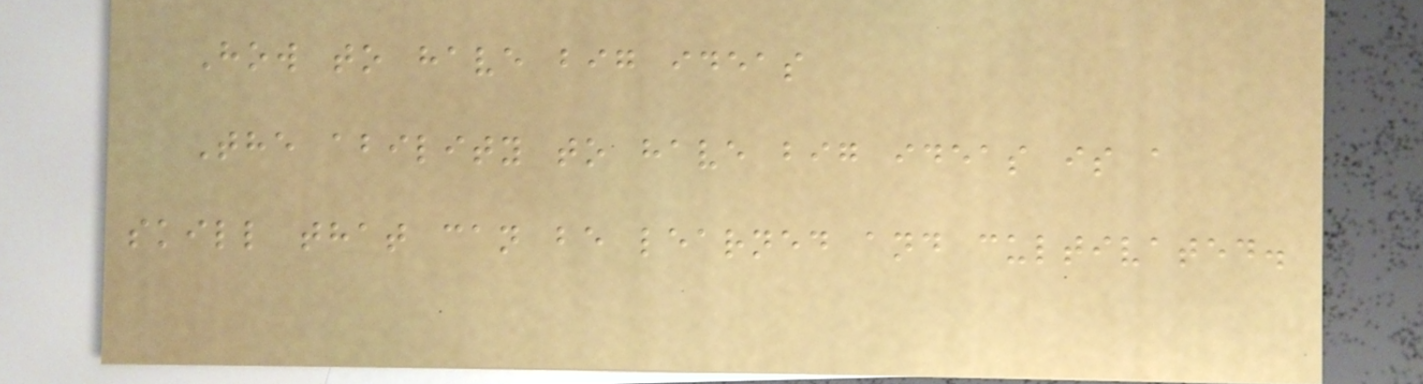How to have big ideas
The ability to have big ideas is a
skill that can be learned and cultivated.
